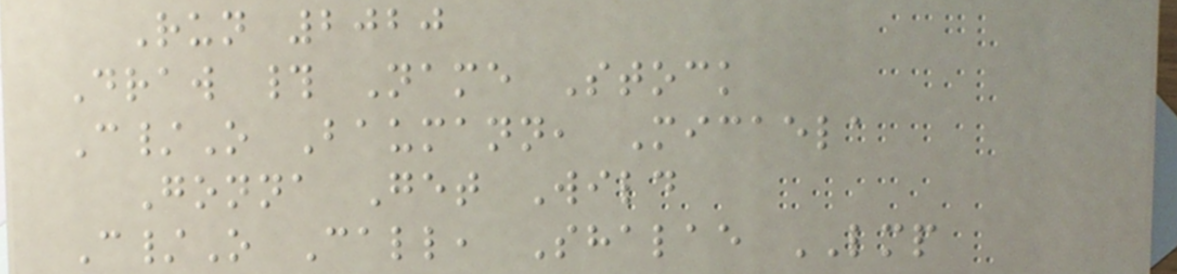Run 2020
Draw # Name Stock
C/O Baumann, Micaela
Gonna Get Wild
C/O Call, Shalae LMP
